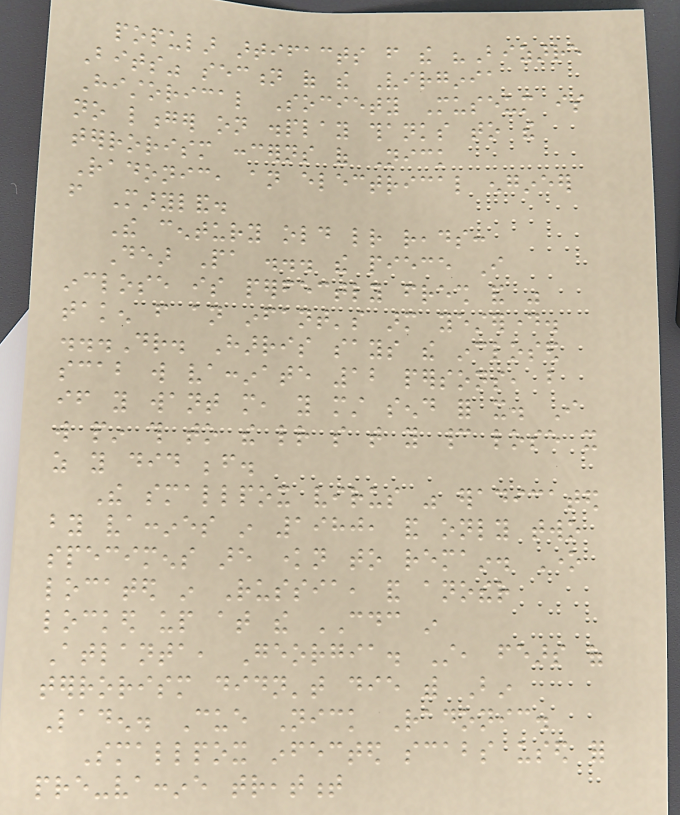popular artifacts from the "Bizarre
Bits" section of the Virginia
Historical Society Museum is
no longer on display thanks to the
terrorism concerns of Nick
Radonic, an electrical engineer
from Maryland.
The century old letter reads:
Dear Pa ... the piece I
inclose is perfectly fresh and was
taken from an infant's arm yesterday.
...Dr. Harris says the inclosed
scab will vaccinate 12 persons, but
if you want more, you must send for it. I
will pin this to the letter so that you cannot lose it
as you did before.
The smallpox virus was eradicated
by vaccines in 1980, and only two
specimens are known to remain. One
located in Russia, and another
locked up at the CDC in
Atlanta, Georgia. Still, fears of
terrorism didn't die with Bin
Laden. Cue Nick Radonic.
Smallpox infected scabs used for
pre-vaccine treatment
